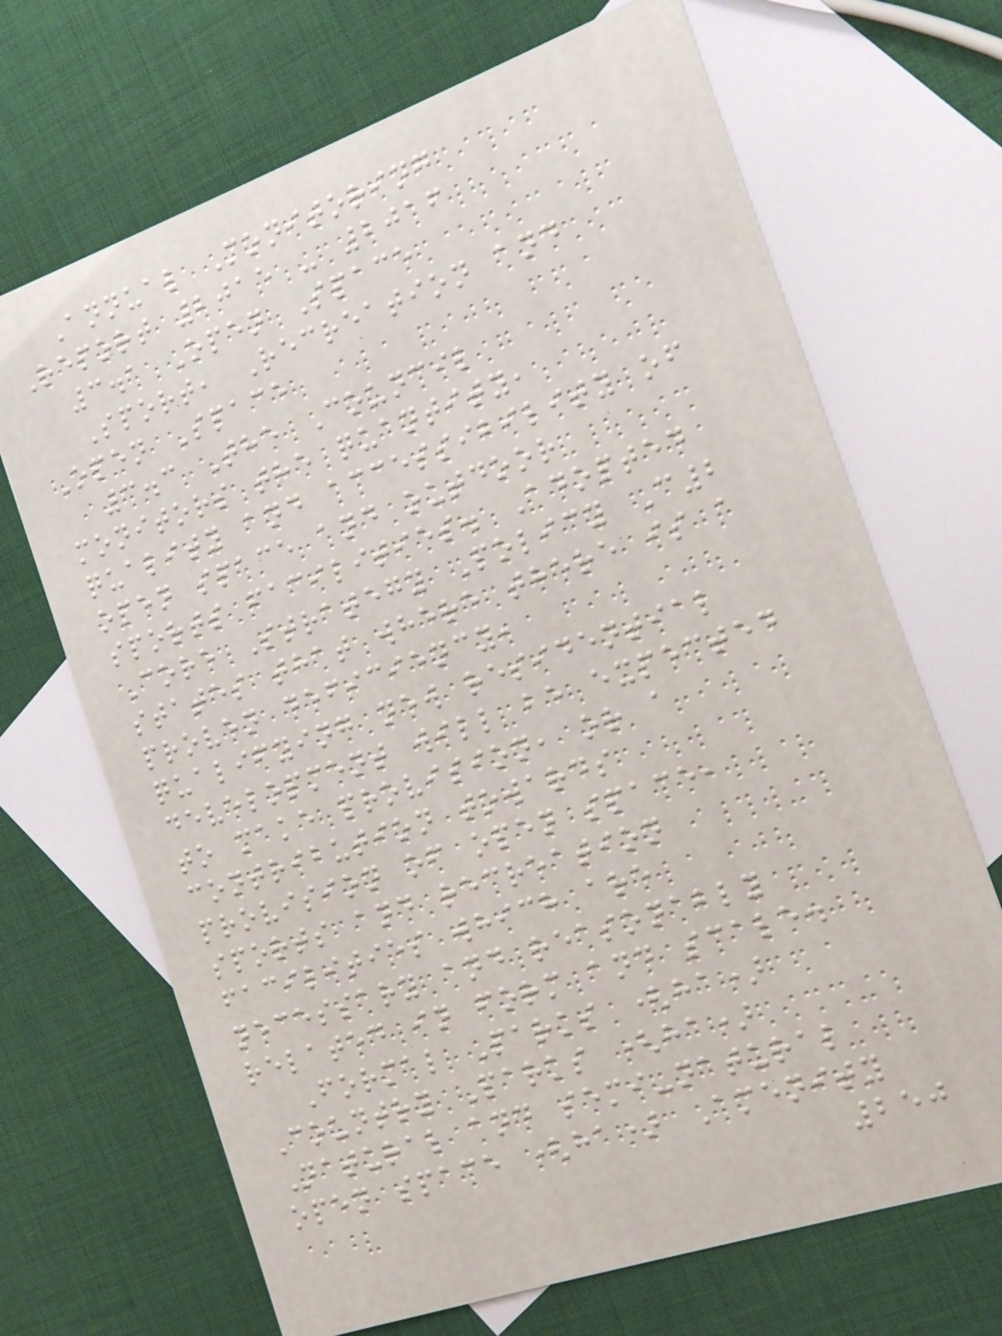Annual Monitoring
Report 2015 - 2016
3.1 Open Space
Sport, Recreation and
Open Space
3.3 The Council
monitors the quantity,
quality and accessibility of
open space and outdoor
sports facilities. Adopted
Core Strategy Policy C2
states that where there is a
proven deficiency,
qualifying new residential
development will be expected
to make provision, or a
contribution towards
provision of open space,
sports and recreation
facilities which are
necessary and reasonably
related in form and scale.
Formal Parks (ha)
Country Parks (ha)
Natural and semi-natural
open space (ha) Amenity
250
